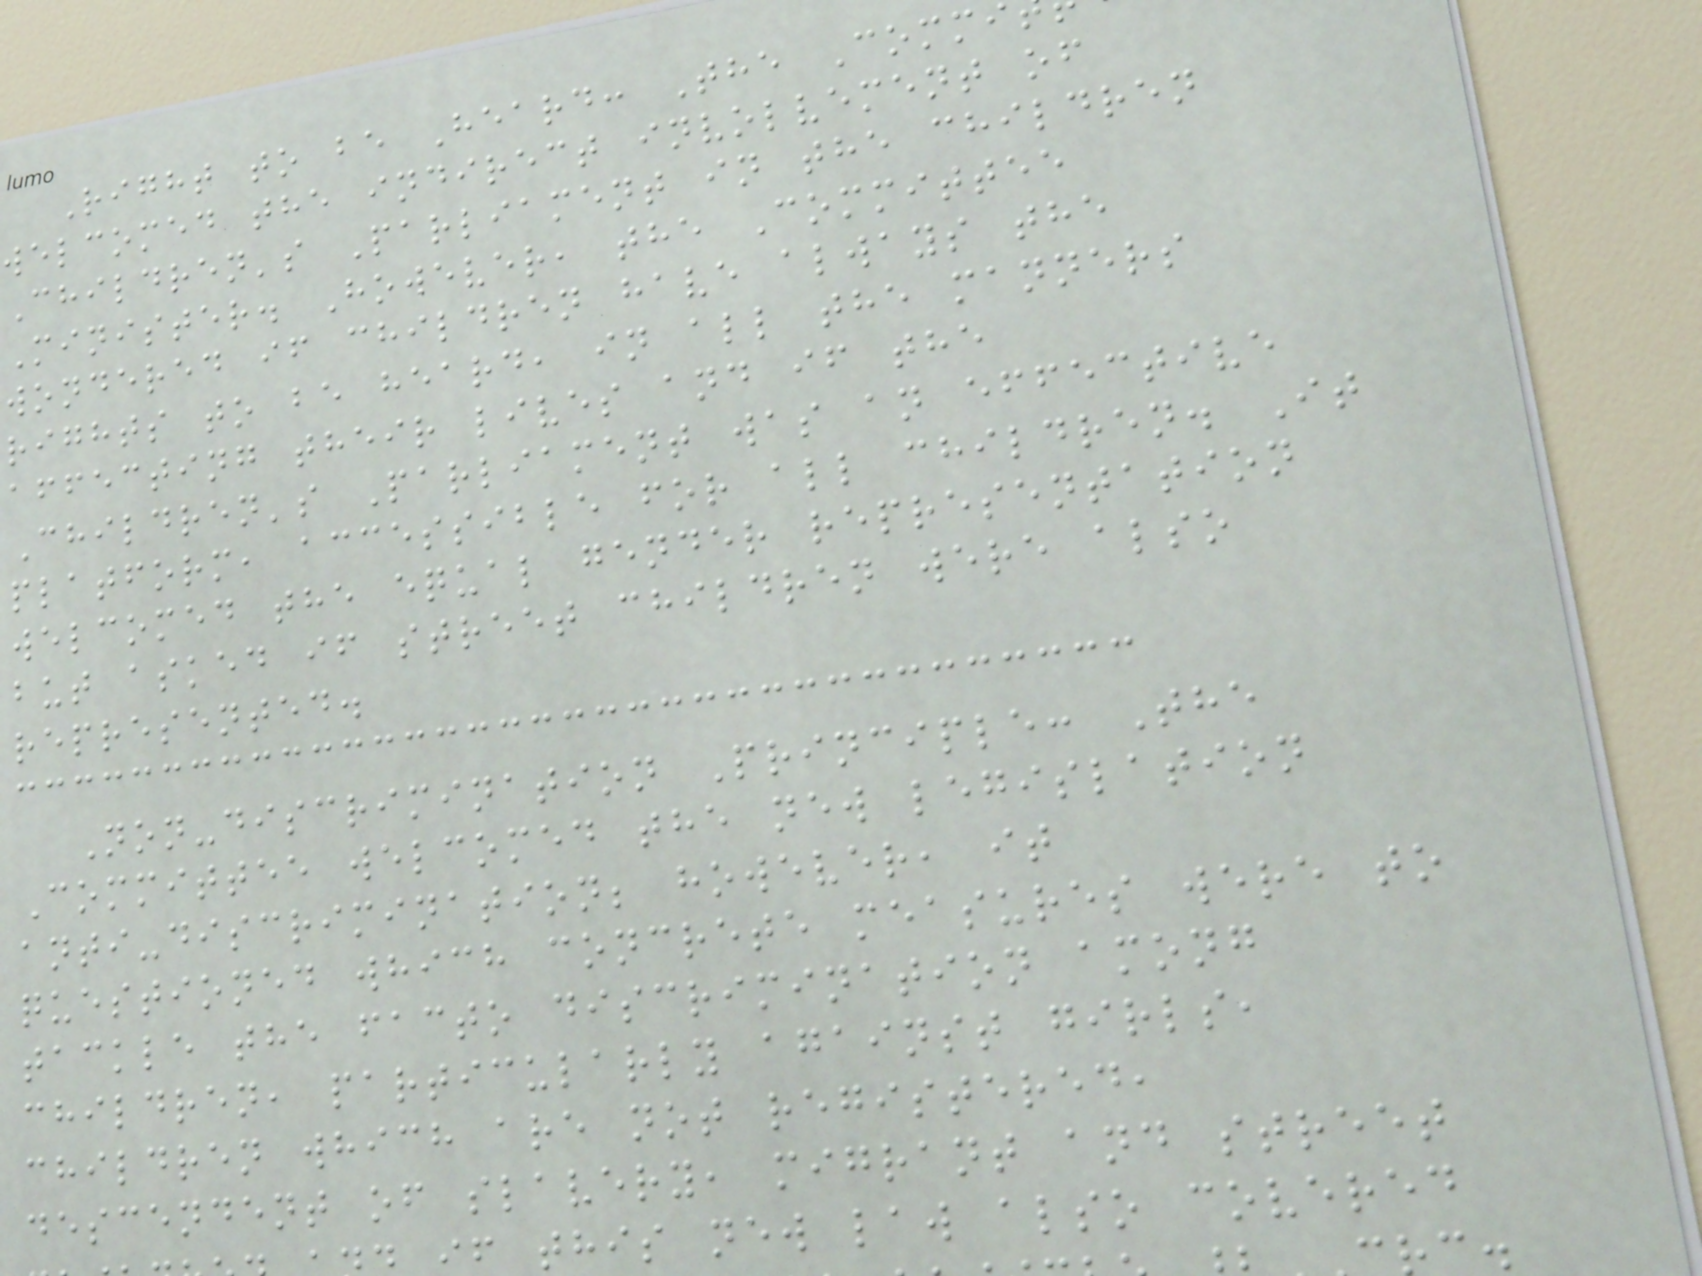Right to be Heard: The Commi
welcomed the indirect involvement of
Children's Parliament in the children
Minister. However, the Committee
wondered if children have always the
rights to be heard, in all the manners
affecting their lives and if the
Children's Parliament was an effective
platform, accessible for all children. It
welcomed the equal gender representation
but asked if street children were also
represented.
Non-discrimination Principle: The
Committee welcomed the new legislation
anti-discrimination; however, it
questioned which concrete measures were to
tackle the facto discrimination among
children, particularly against girls,
children which are not registered,
descendent of slavery, migrant and street
f this new law also covered
